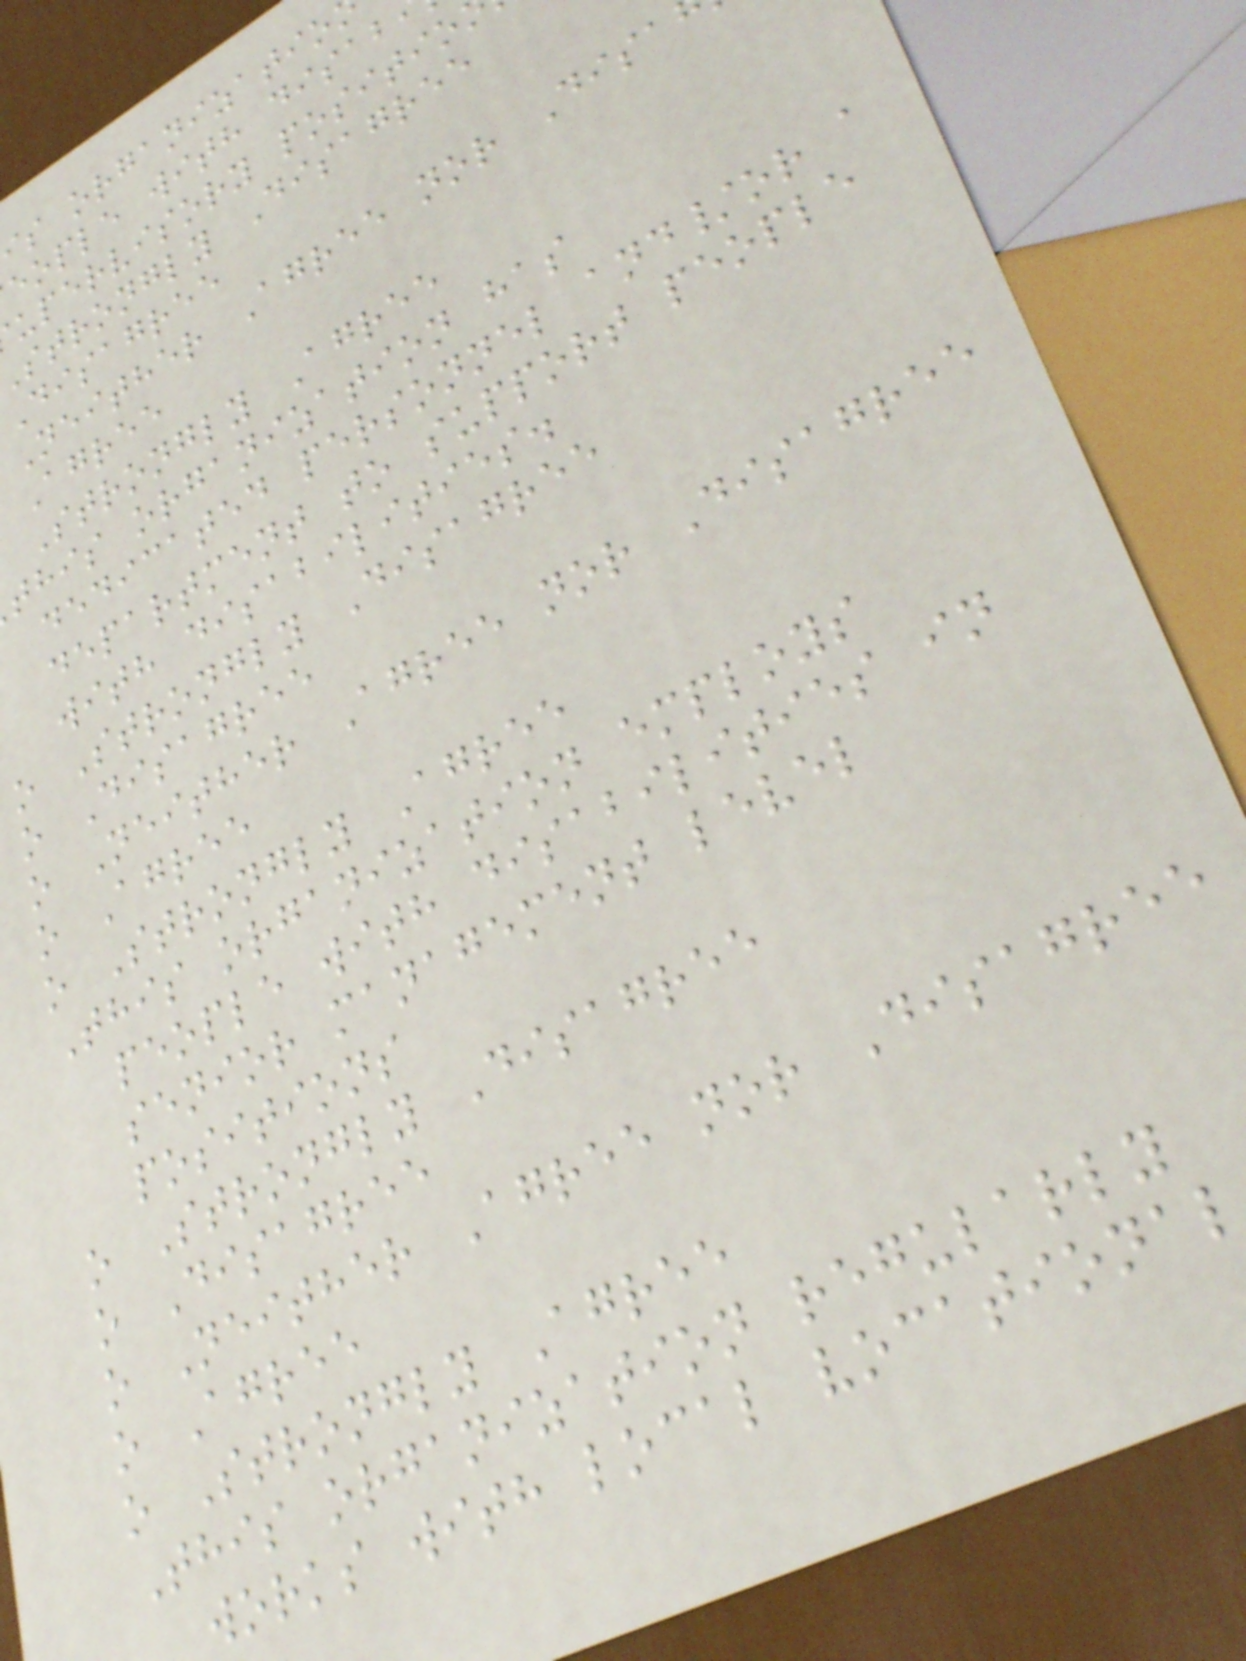is organizatio
eople with disab
upervisory positio
strongly Disagree
Disagree
Neither Agree nor Disa
Agree
Strongly Agree
this organization has
dedicated personnel and/or a
department to support people
with disabilities.
o Strongly Disagree
o Disagree
o Neither Agree nor Disagree
o Agree
o Strongly Agree
This organization employs
people with disabilities in
senior management level
positions
o Strongly Disagree
o Disagree
o Neither Agree nor Disagree
o Agree
o Strongly Agree
This organization regularly
works with local vocational
